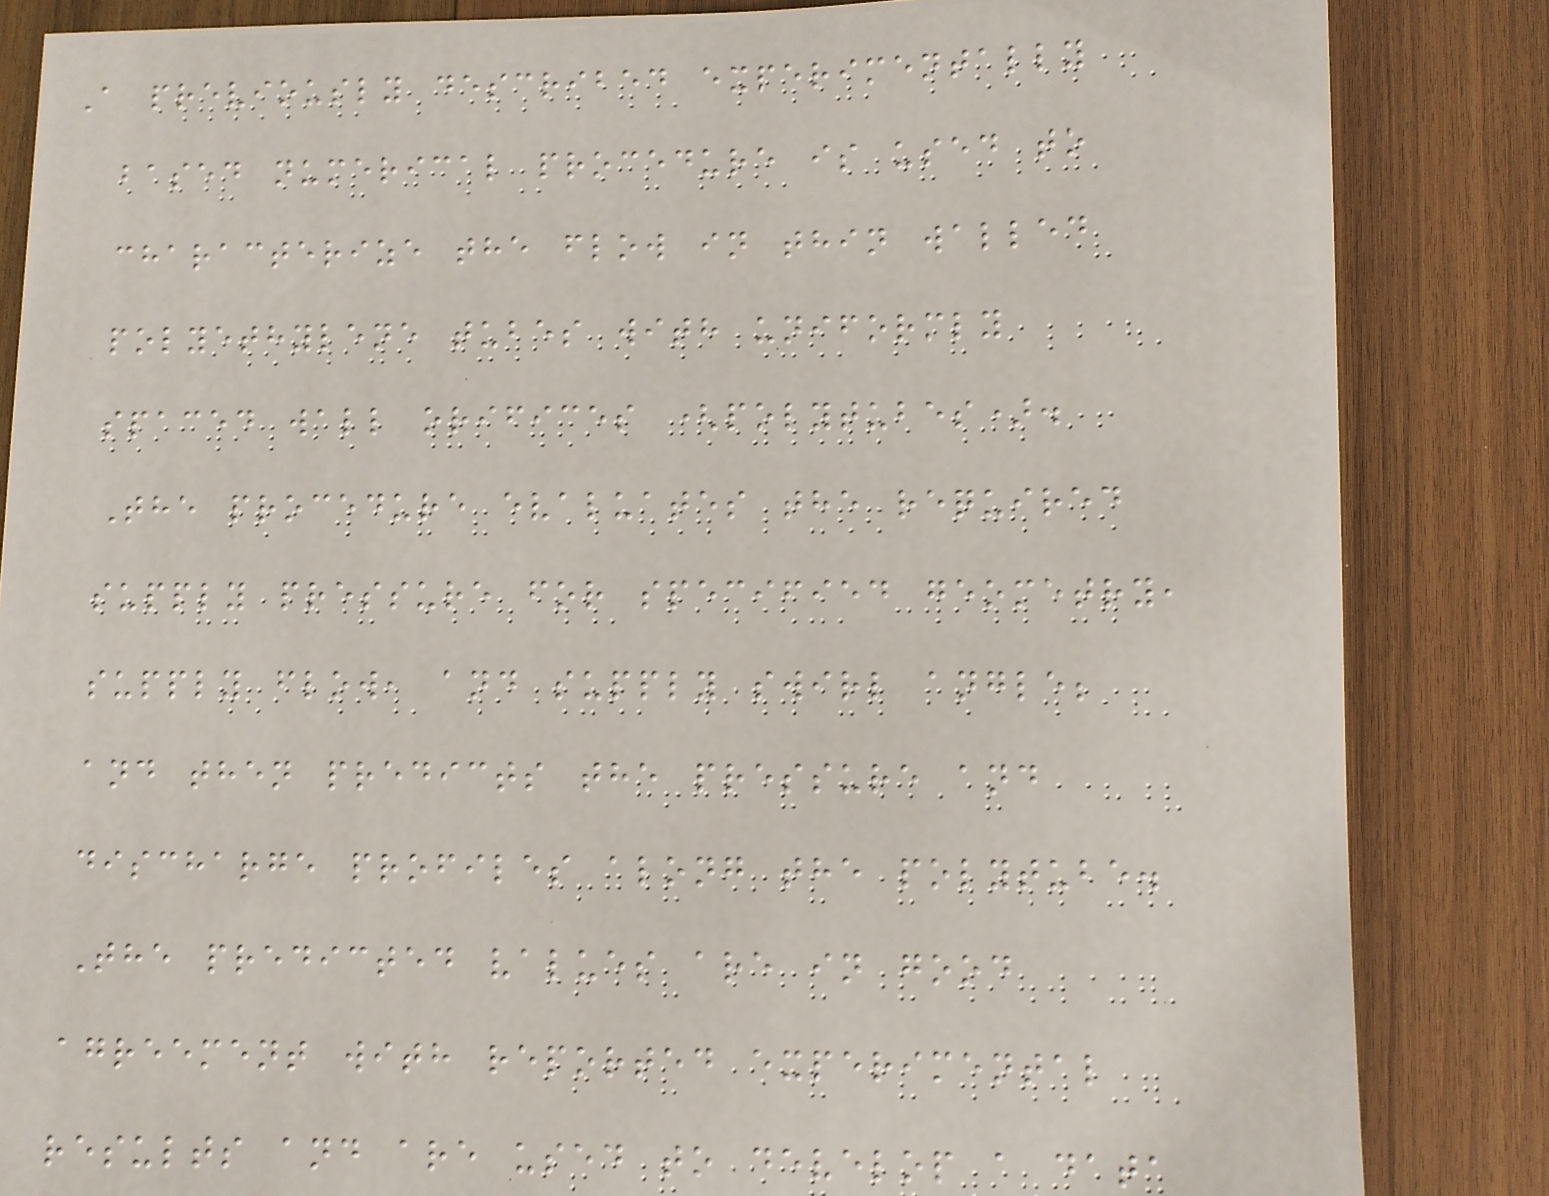A previously described experimentally
based numerical procedure is used to
characterize the flow in thin walled
polyethylene tubes with uniformly
spaced wall orifices (polytubes).
The procedure evaluates the required
supply pressure for specified geometry,
supply flow, and supply swirl angle;
and then predicts the pressure and
discharge profiles along the polytube.
The predicted values are in good
agreement with reported experimental
results and are used to develop a data
